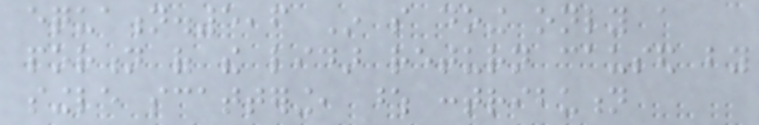equation.5,6 In so doing only a
portion of the lidar return caused by
single scattering, whose contribution
